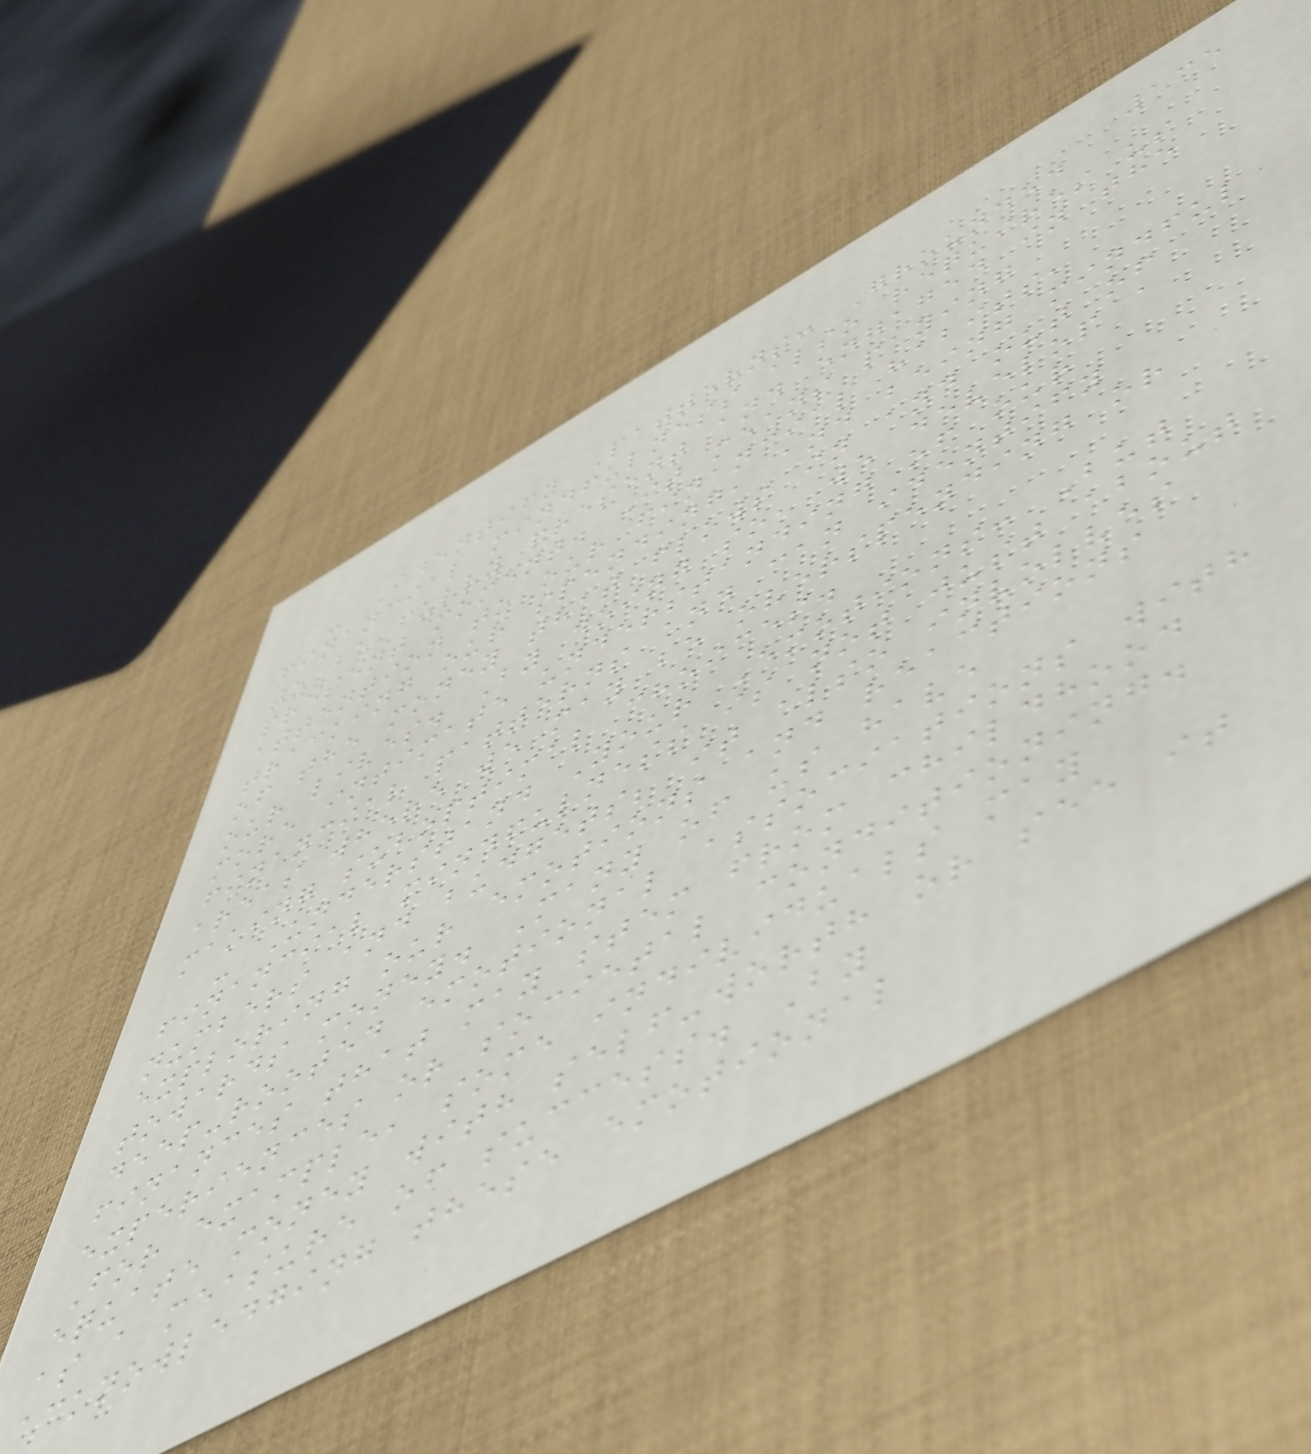135
- Identify Patterns: Grounded
financial mindfulness also requires us
to be fully present and engaged in the
present moment. It means paying
attention to our financial habits,
tracking our spending, and being mindful
of the money that flows in and out of
our lives. By doing so, we develop a
more intimate understanding of our
financial patterns and can identify
areas where we may be overspending or
making suboptimal choices.
- Understand Your Emotions: But
financial mindfulness is not just about
numbers and budgets; it also involves
exploring our emotions and reactions
towards money. Many of us have
deep-rooted emotional associations with
finances that may stem from childhood
experiences or societal conditioning.
For example, some individuals may
equate money with self-worth or see it
as a measure of success. By
acknowledging these emotional
